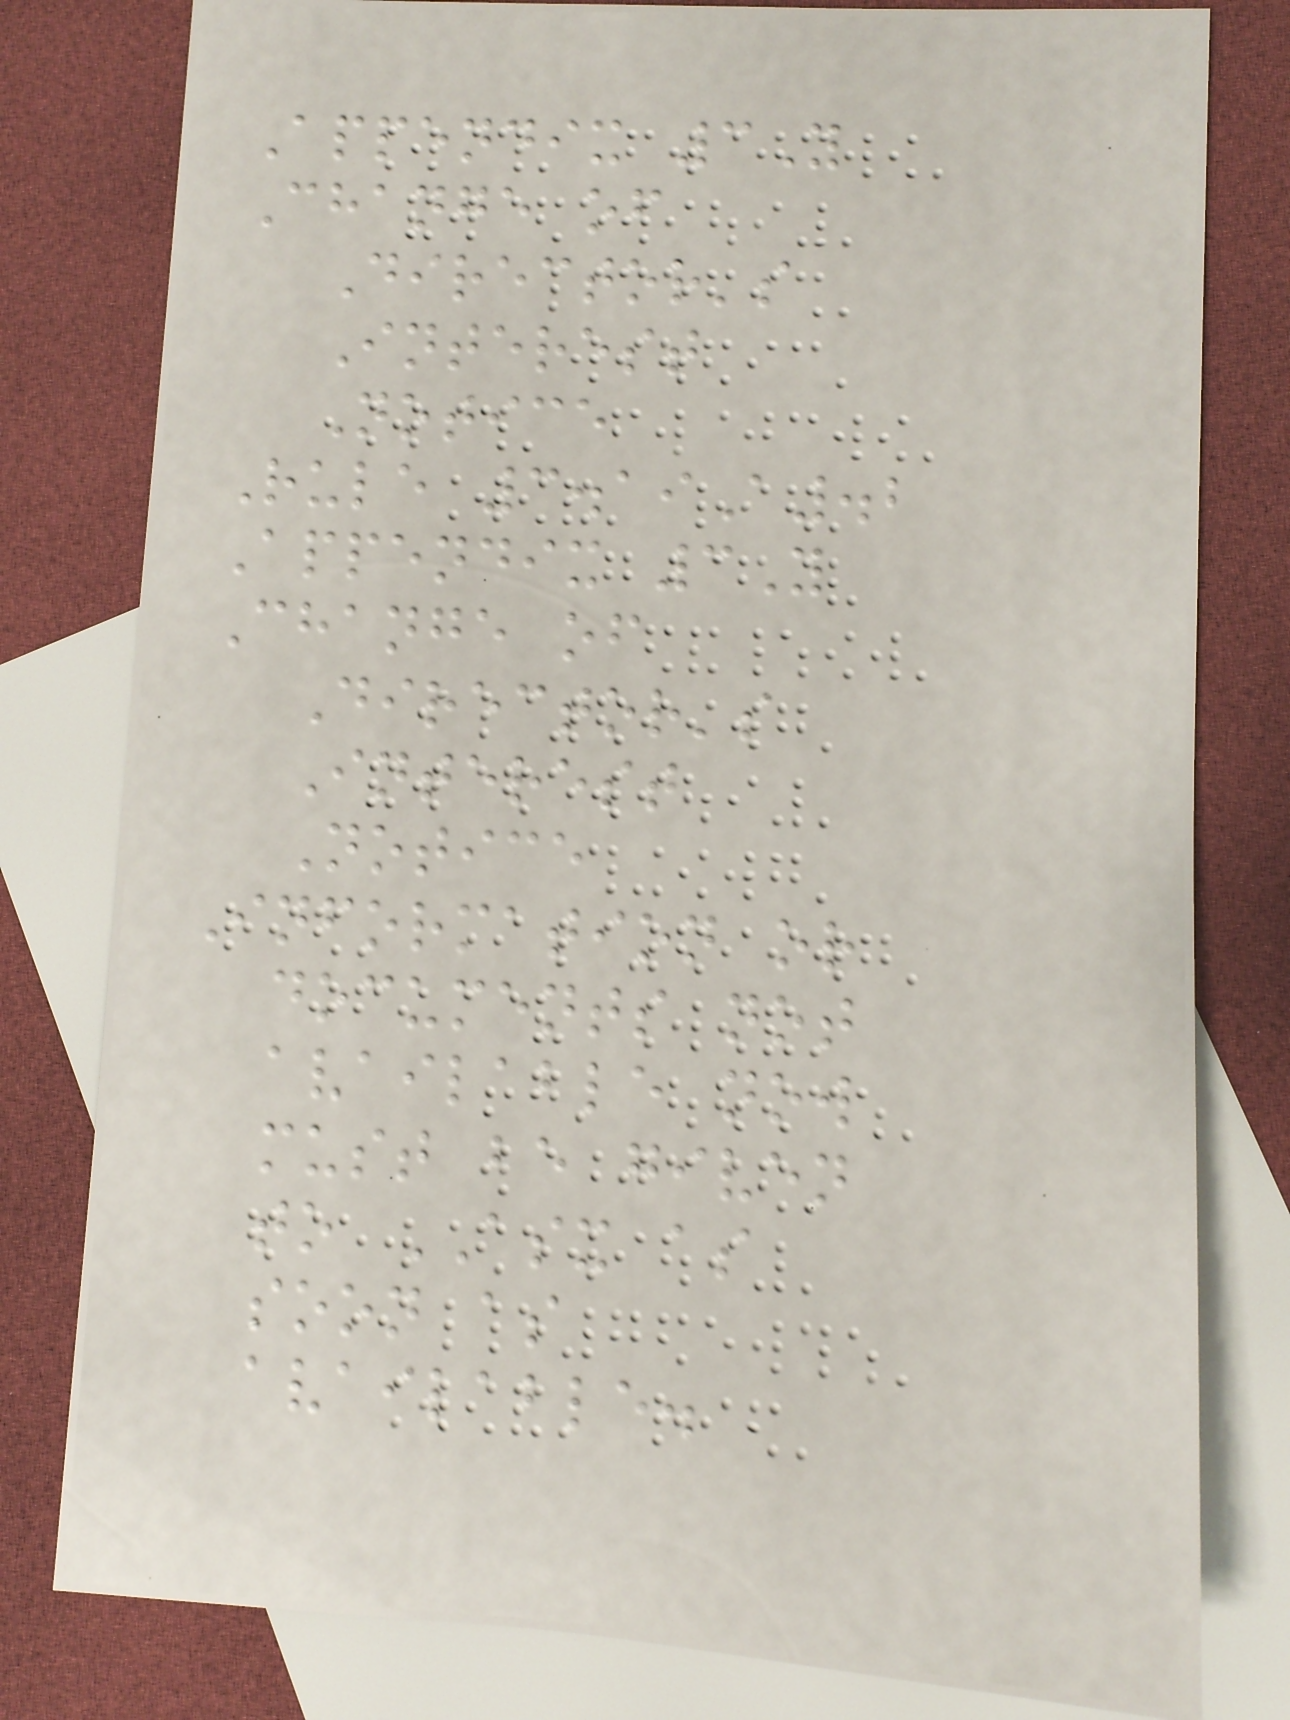Appendix 3Y
Change of
Director's
Interest
Notice
Rule 3.19A.2
Appendix 3Y
Change of
Director's
Interest
Notice
Information or
documents not
available now
must be given
to ASX as
soon as
available.
